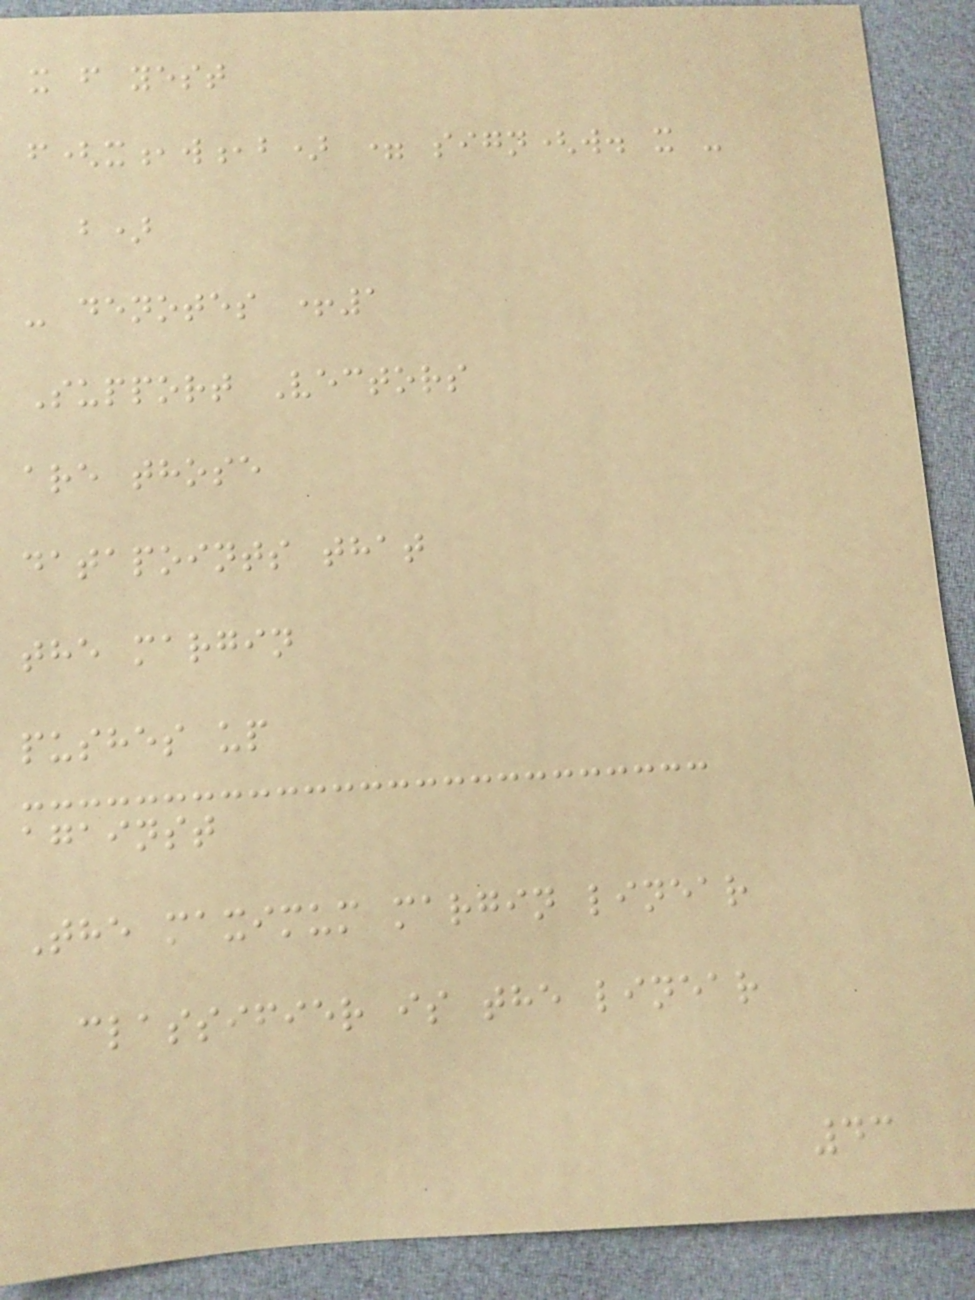x f yest
f(x,w,b) = sign(w. x -
b)
- denotes +1
Support Vectors
are those
datapoints that
the margin
pushes up
against
The maximum margin linear
classifier is the linear
43
